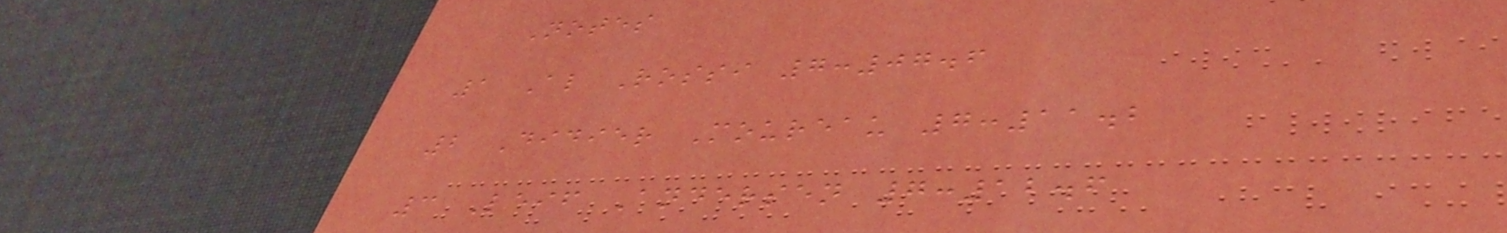Notes
1 Al Rossi 7:07.6
2 Didier Moureau 7:11.2
3 Leif Andersen 7:12.6
